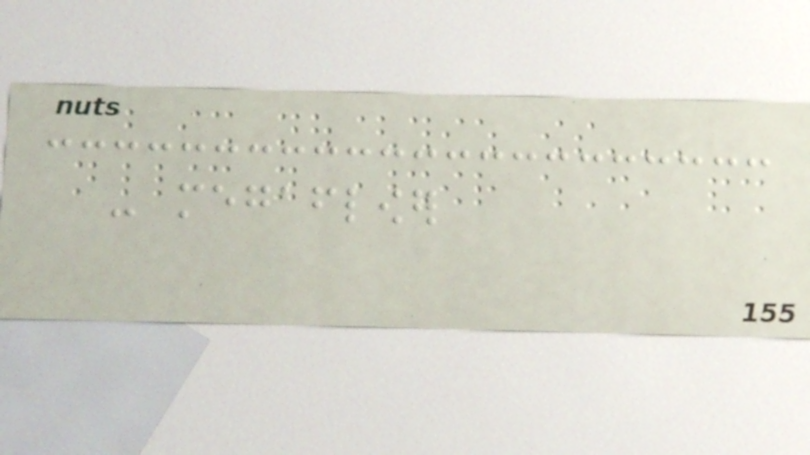- megaflower
